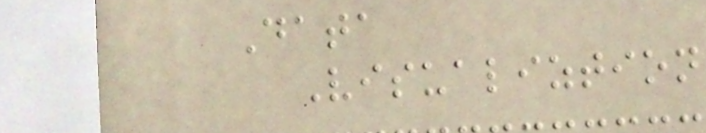Data
Visualiztion
